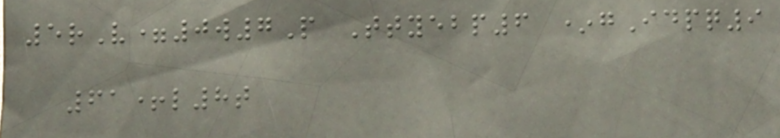5rV=0w7P Ttyebp6 *gIdpq9
61+l8t
